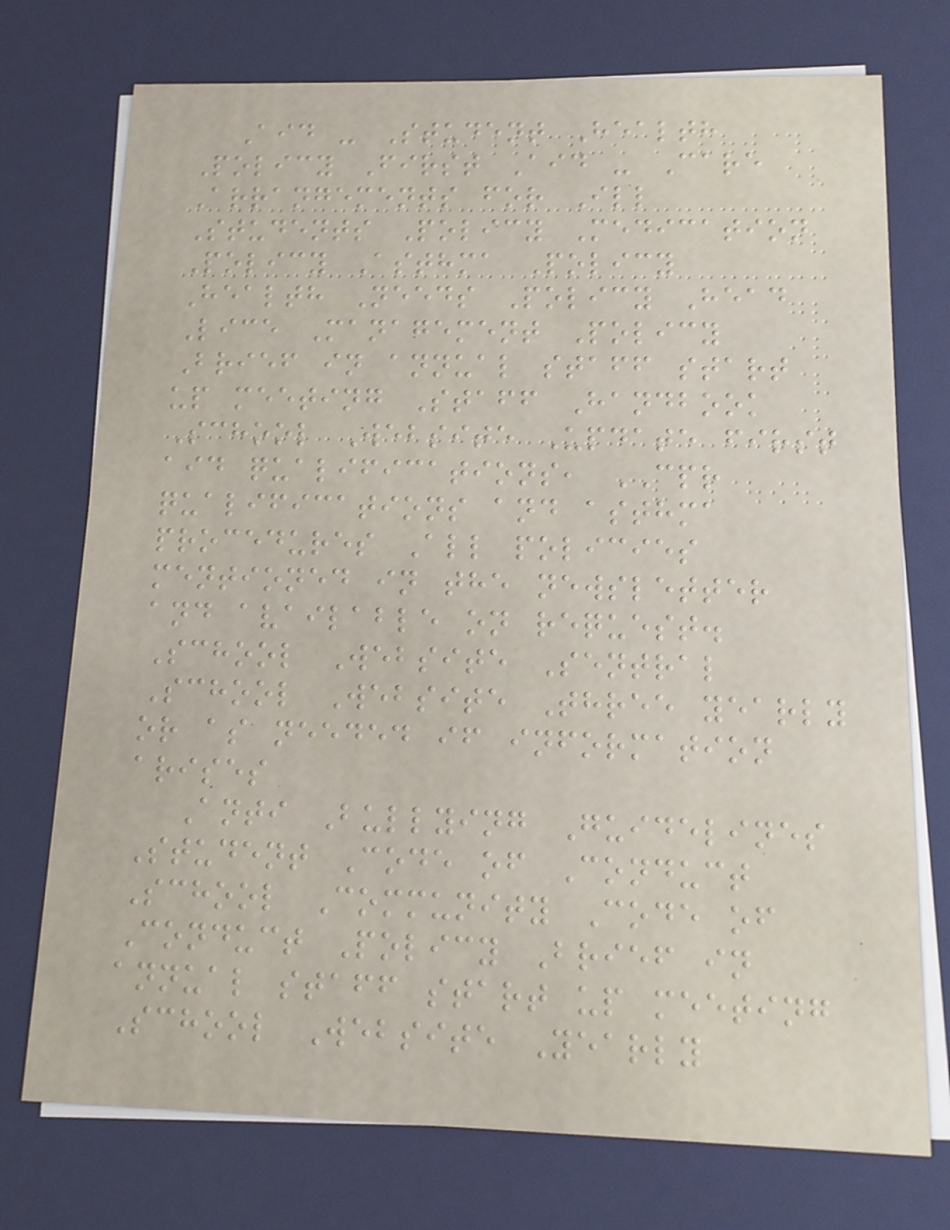Aid - Student Health
Policy First Aid - Care
Arrangements for Ill
Students Policy Medication
Policy Asthma Policy
Health Needs Policy Head
Lice Management Policy
Brief in annual staff start
up meeting Staff Handbook
School Website Update first
aid qualifications, CPR
qualifications and asthma
procedures All policies
mentioned in the newsletter
and available on request.
School Website Sentral
School Website Three yearly
or as needed if information
arises
Anti Bullying Guidelines
Student Code of Conduct
School Community Code of
Conduct Policy Brief in
annual staff start up meeting
School Website Yearly
